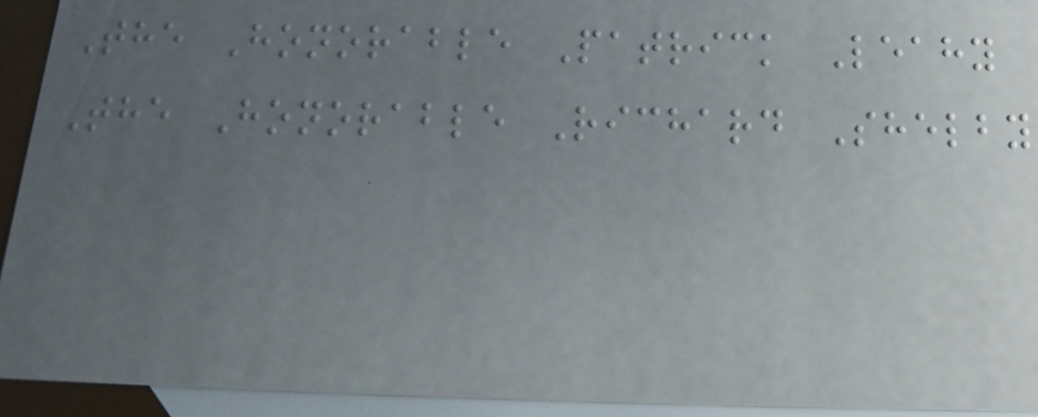The Honorable Patrick Leahy
The Honorable Richard Shelby
